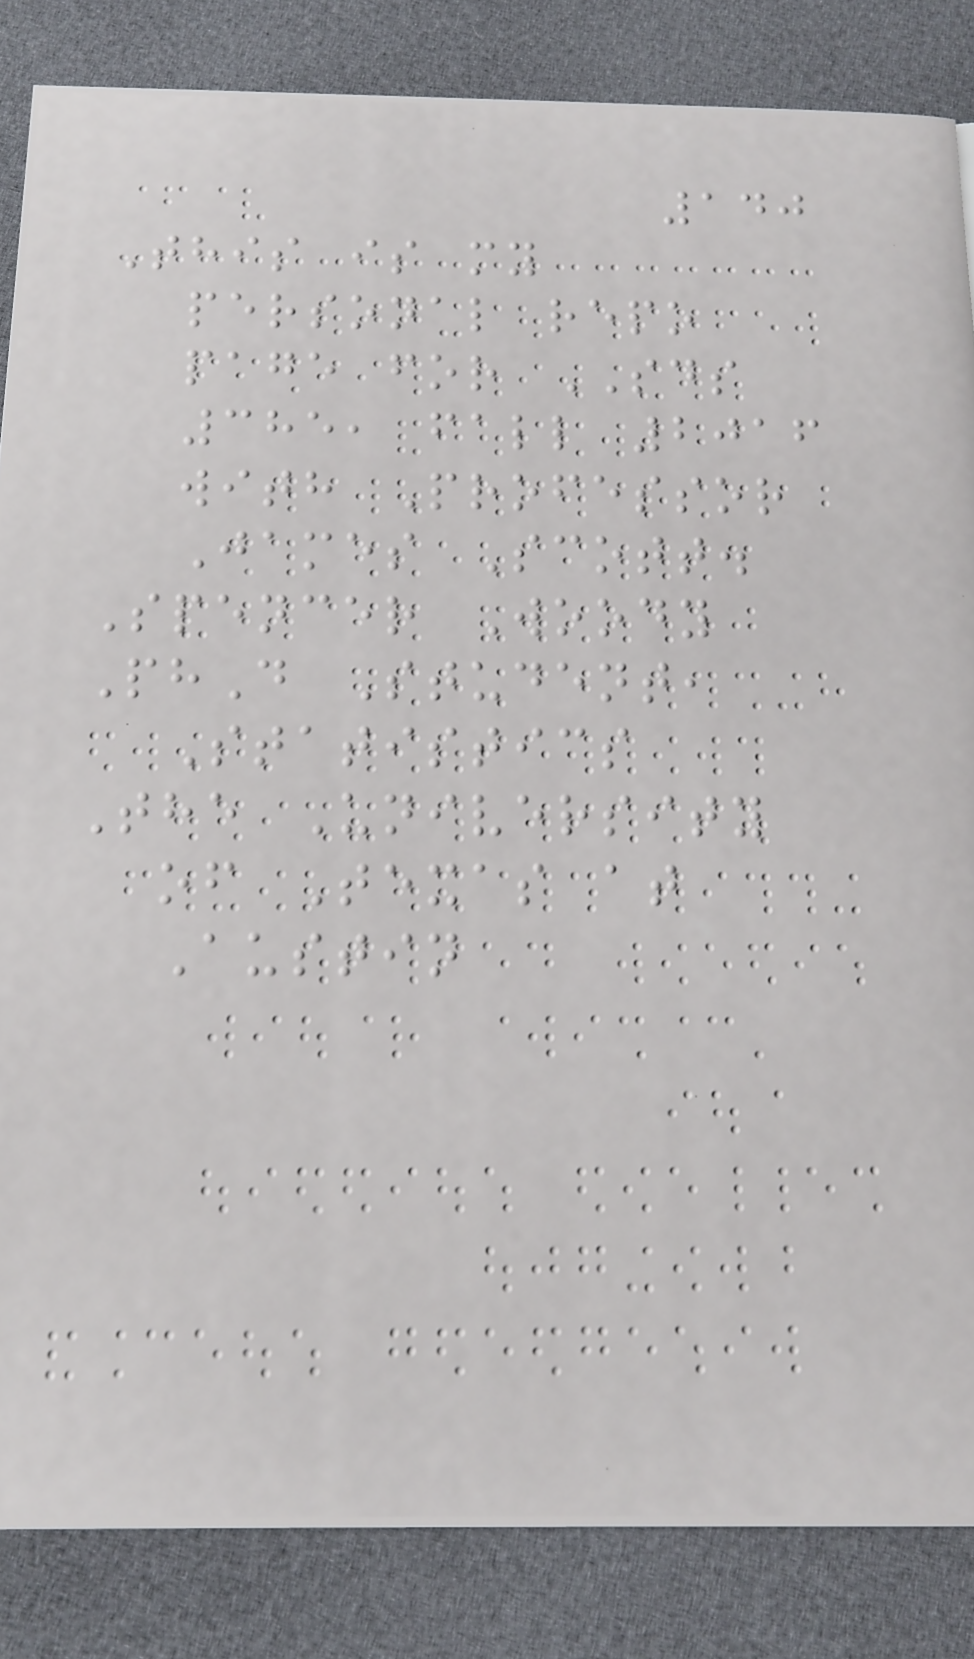140
This is my
personal repo
page for SDS
385, fall 2016
with Professor
James Scott.
Spencer Woody
PhD Student,
Statistics
The University
of Texas at
Austin
